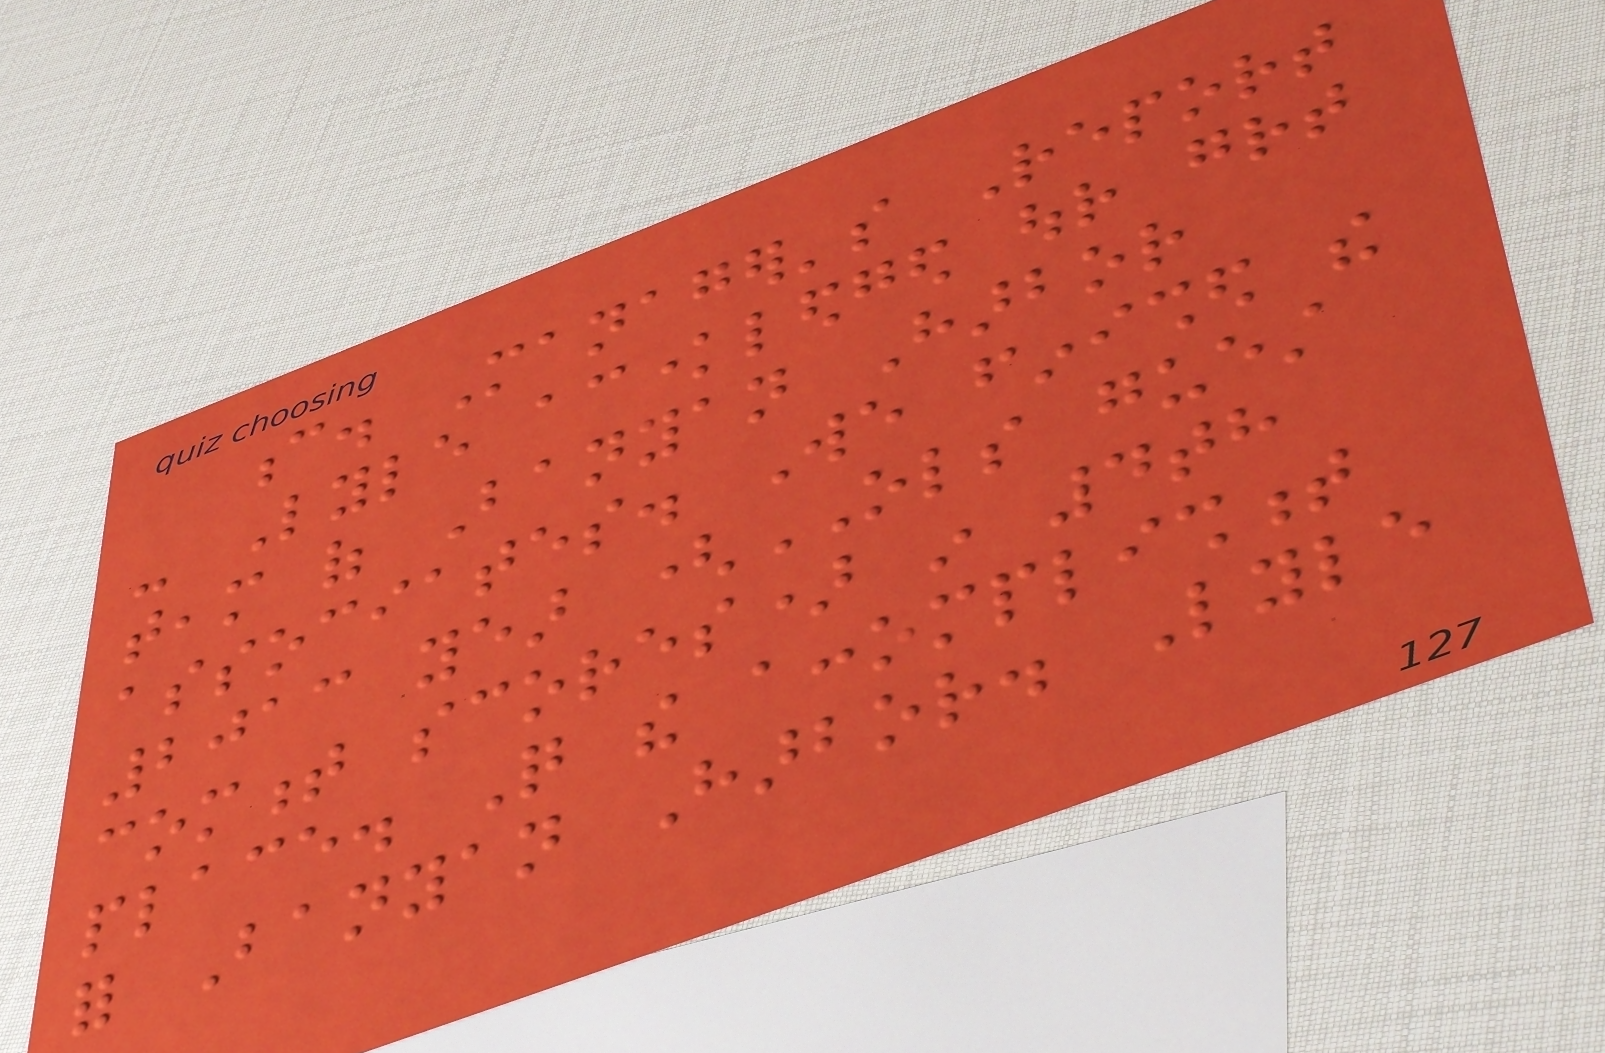c. Manager's Report
- Lyle acknowledged our great
team of Banyan Harbor
associates. We finished the
2013 year (OLS guest
comment scores) in 4th
place. Quite the accomplishment
for Banyan Harbor. Lyle
